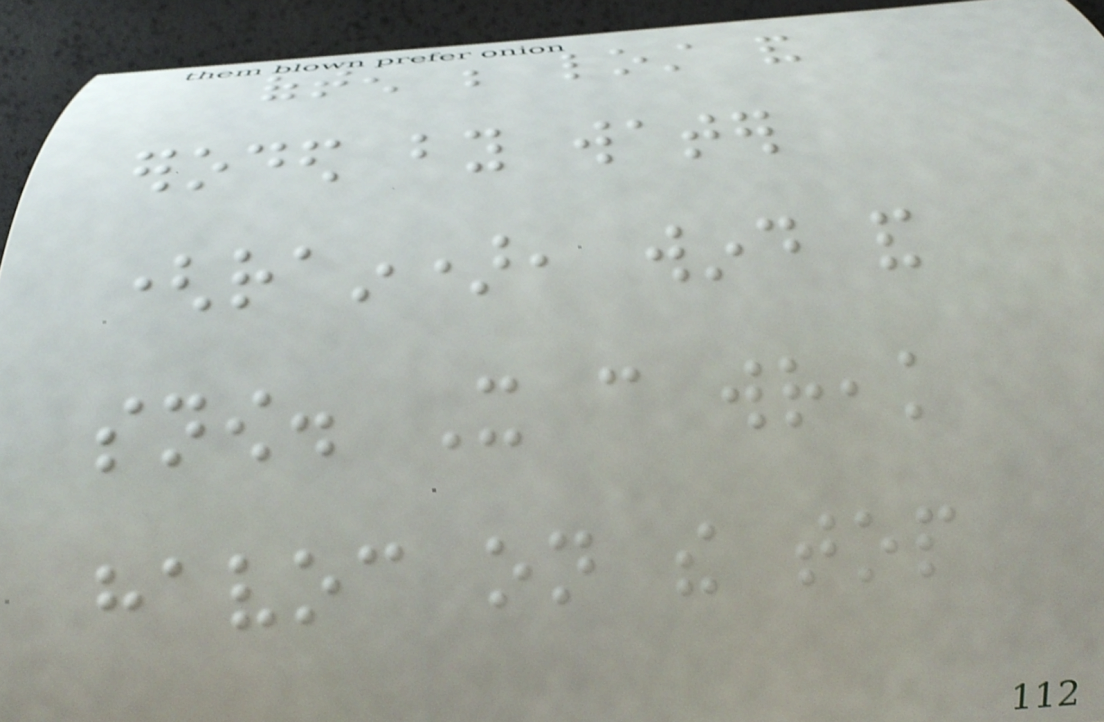often be lost and
eroded by water
(rain), wind and
snow. It can wreak
havoc on the top
